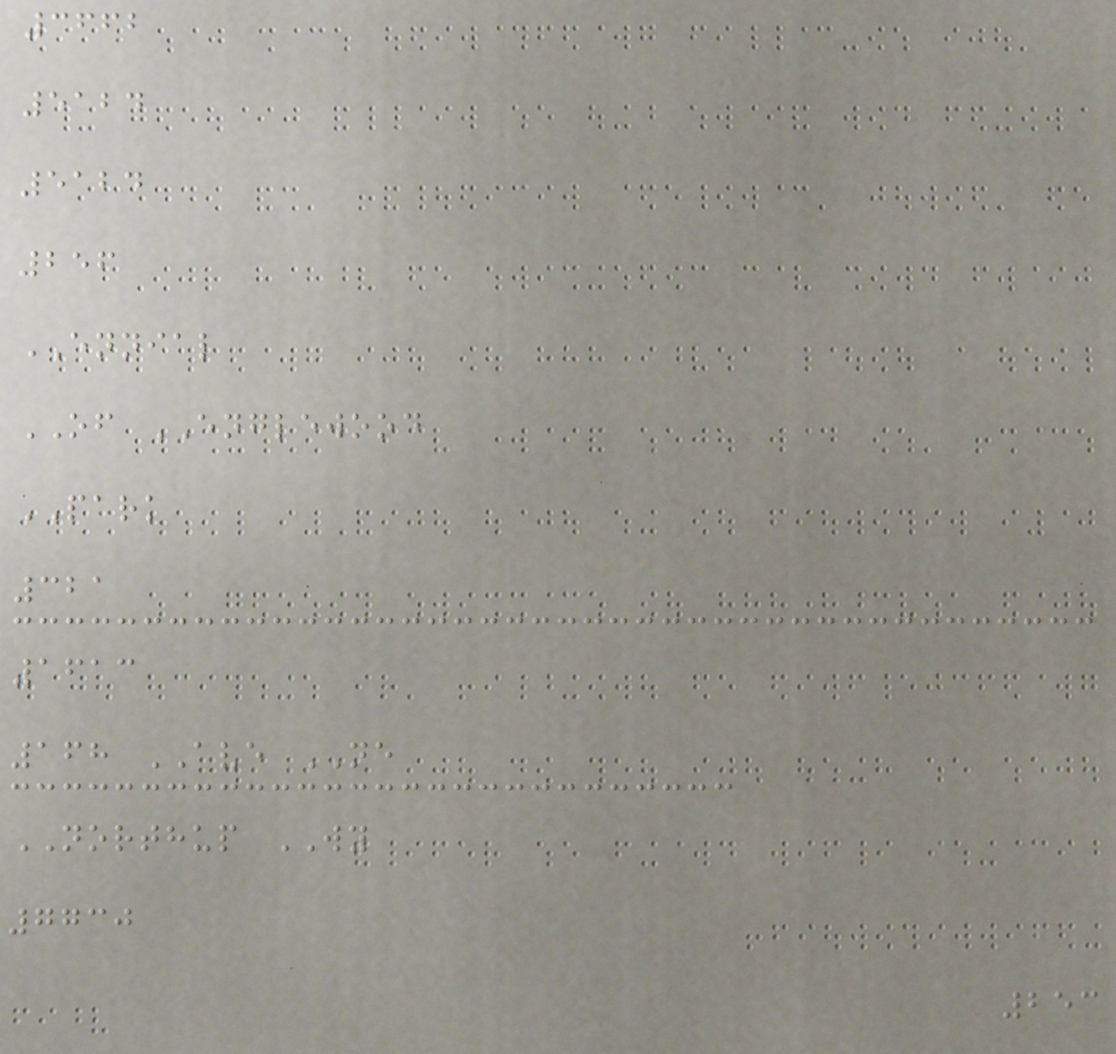3662
5124
5124
256
ENNIAL
OF ENGLEWOOD
PARK
321
1613
168 AVE NE
NORTHUP WY
7730
253
